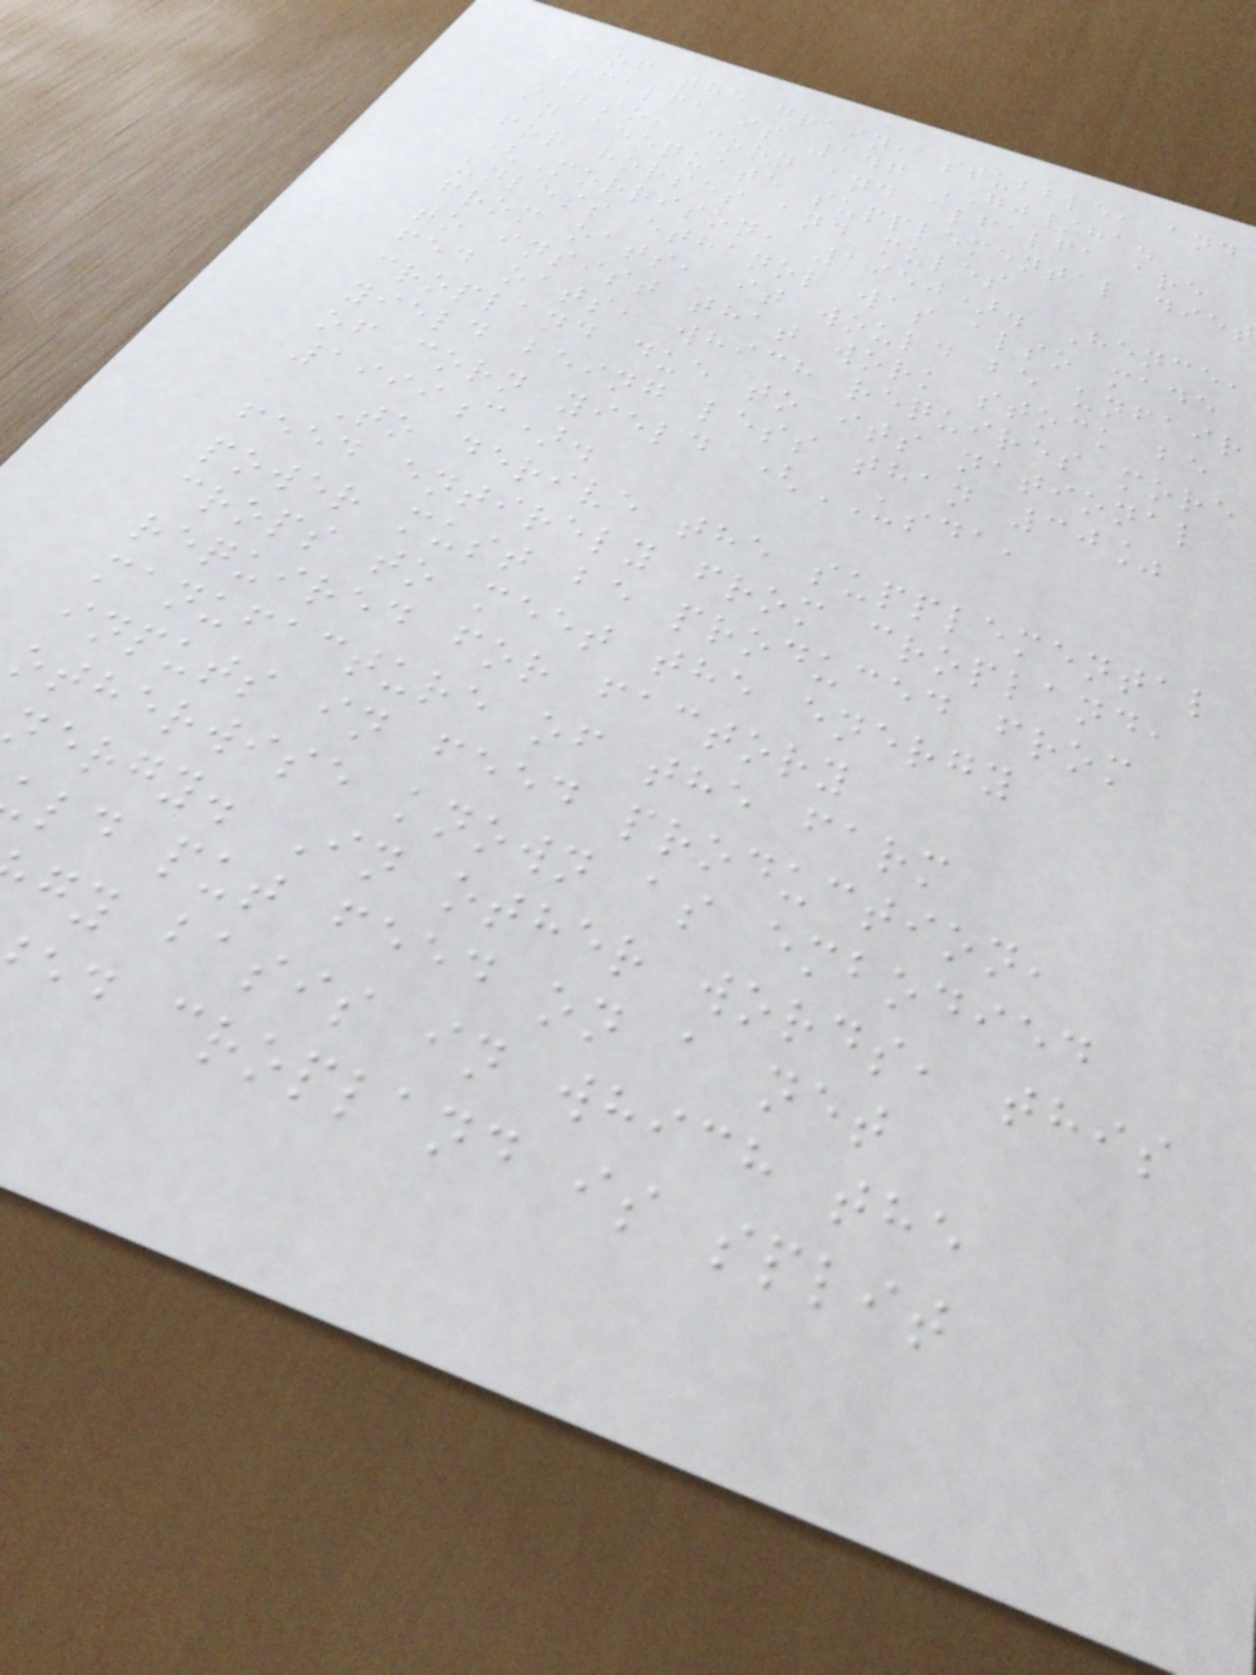of the grain, stubble, and
alfalfa is 146 GJ/ha.
Also, corn and alfalfa are
an adequate supplemental diet
for horses and mules
(Morrison, 1950). Hence,
unless ethanol was also made
from oats, it would be unfair
to insist that work stock be
fed oats, which requires more
cropland due to its national
yield being less than 30%
of corn yield (USDA,
1999c).
To derive the supplemental
feed entirely from cropland,
power must be produced from
crops to meet the energy
required for factory
manufacture of the farm
inputs in feed production,
otherwise known as embodied
nergy. In other words, this
ld put feed on a net
gy basis in which the
ed cropland is split
